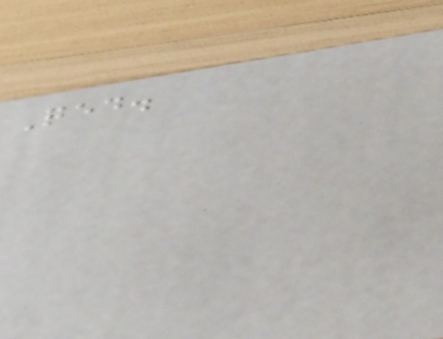Qed.
